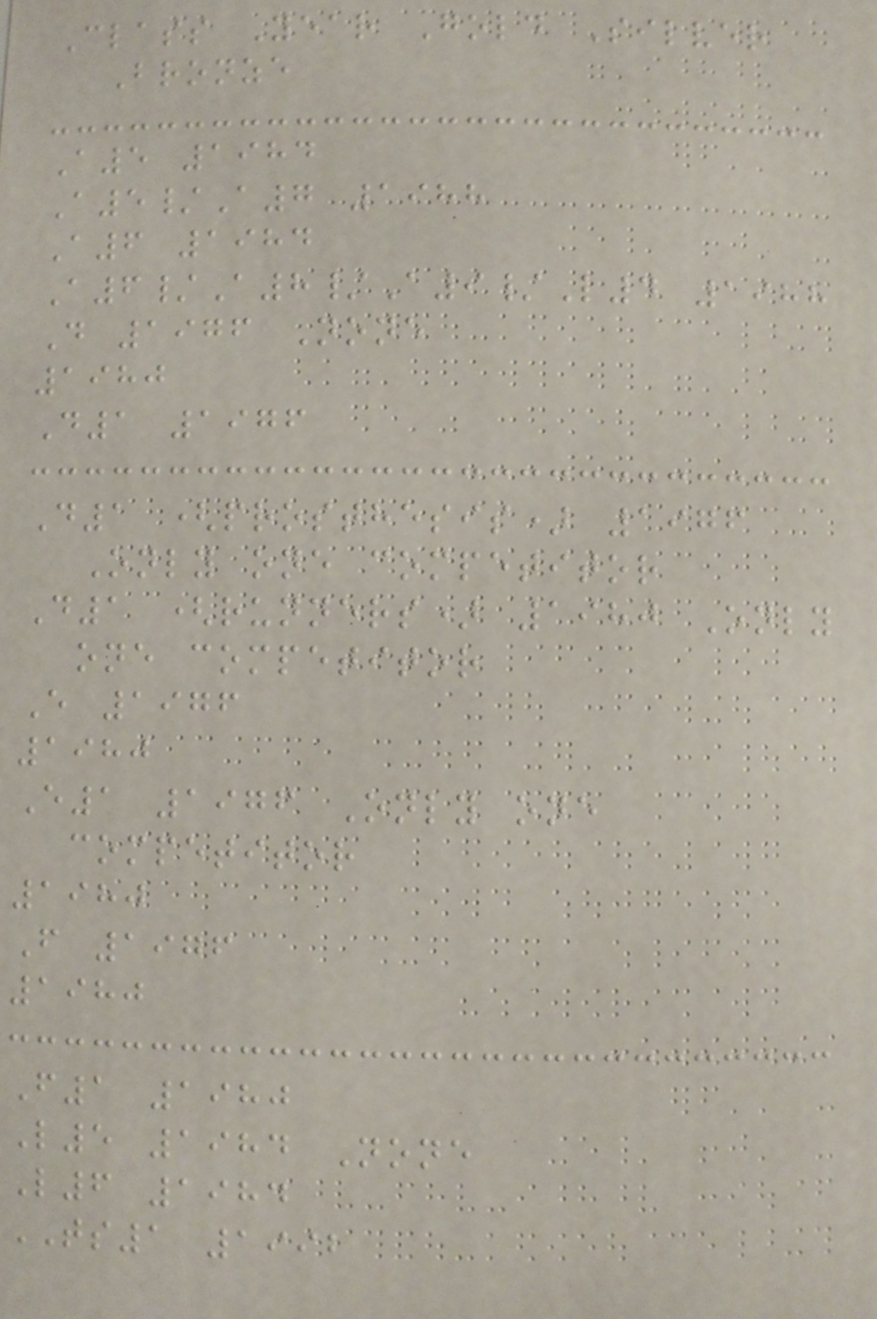Class Year Gold Silver
Bronze
A5 1984
A5/A7 1988
A6 1984
A6/A8/A9/L4 1988
D 1976 None
1980
D1 1976
D1 (prosthesis) 1976
Only one competitor
D1 (runners) 1980 Only
one competitor
E 1976
1980
E1 1976 Only one
competitor
1980
F 1976
1980
F1 1980
L5 1984 None
L6 1984
TS1 1992
